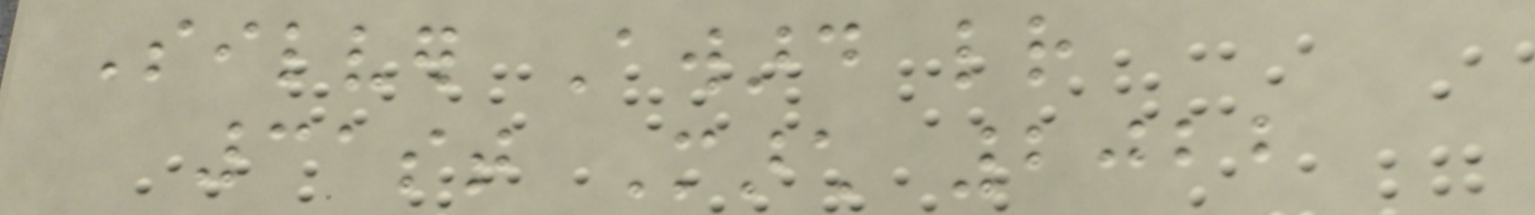Silver Award letter
31st March 2022
